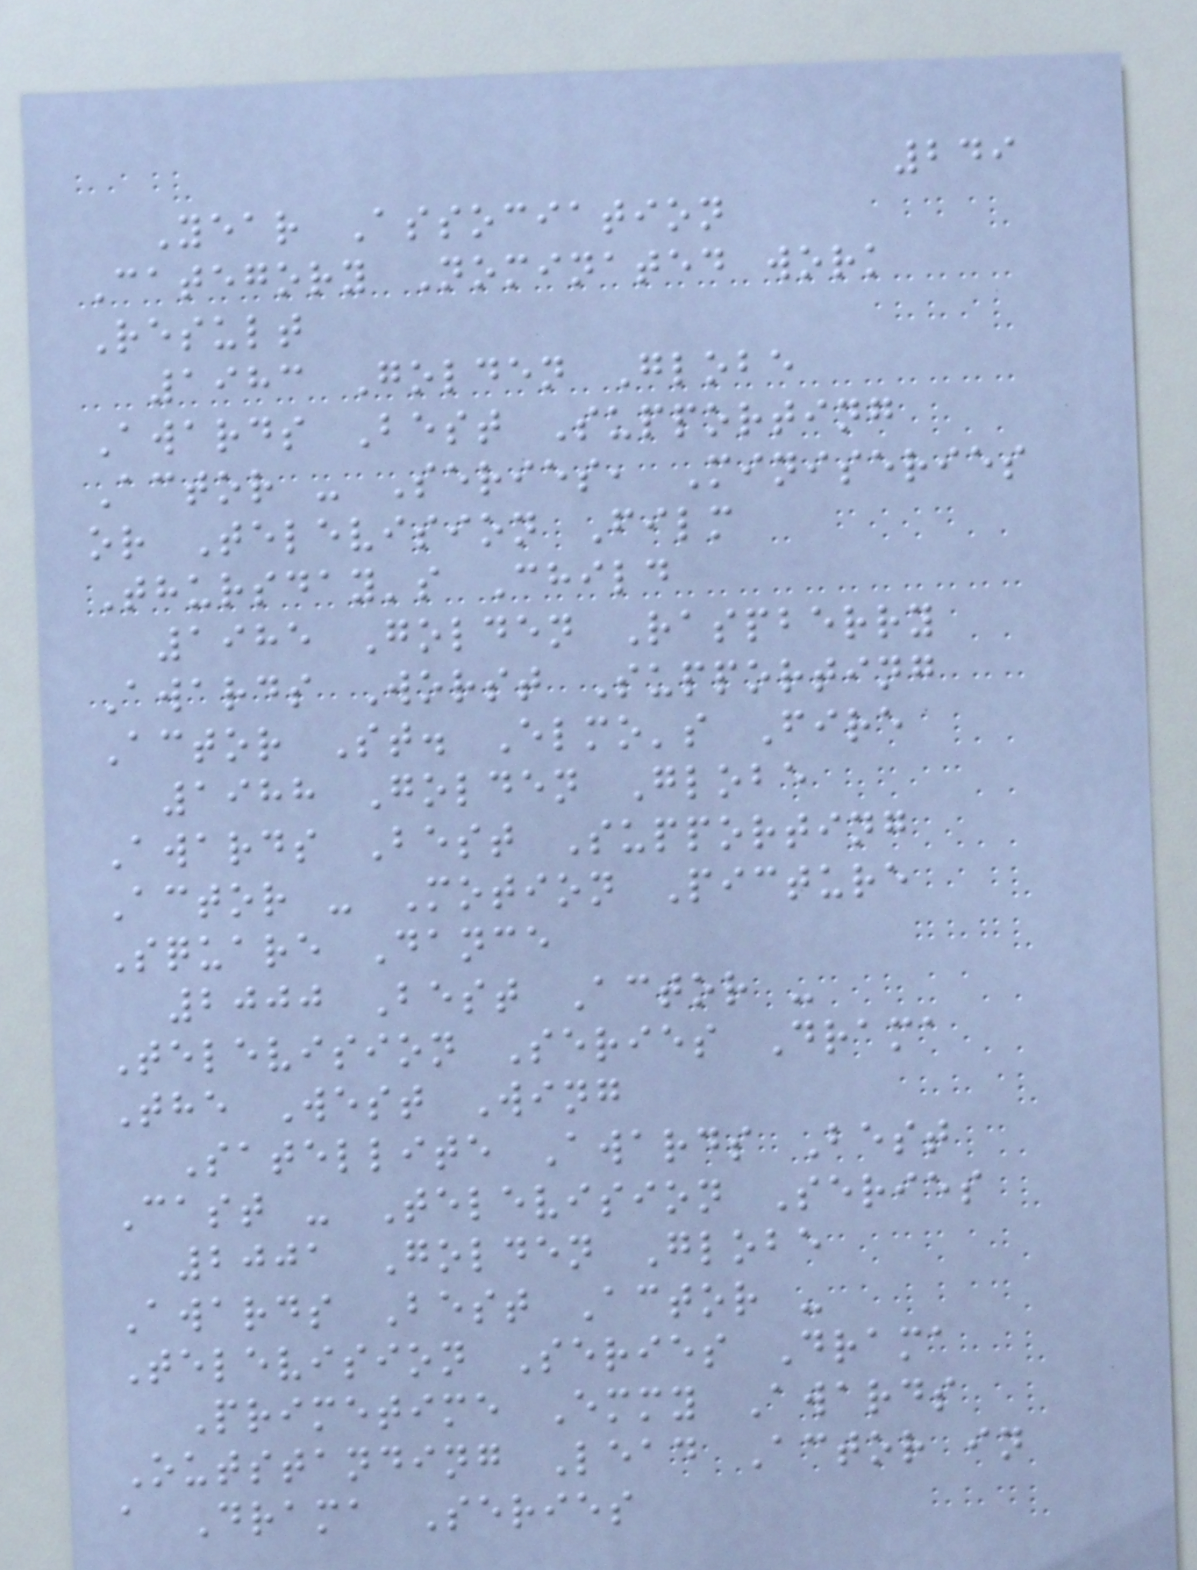249
Year Association
Category Nominated work
Result
1983 Golden Globe
Awards Best Supporting
Actor - Series, Miniseries
or Television Film
Thursday's Child
1985 Golden Raspberry
Awards Worst Supporting
Actor St. Elmo's Fire
1988 Golden Globe
Awards Best Supporting
Actor - Motion Picture
Square Dance
2000 Best Actor -
Television Series Drama
The West Wing
Satellite Awards Best
Cast - Television Series
2001 Golden Globe
Awards Best Actor -
Television Series Drama
Primetime Emmy Awards
Outstanding Lead Actor in
a Drama Series
